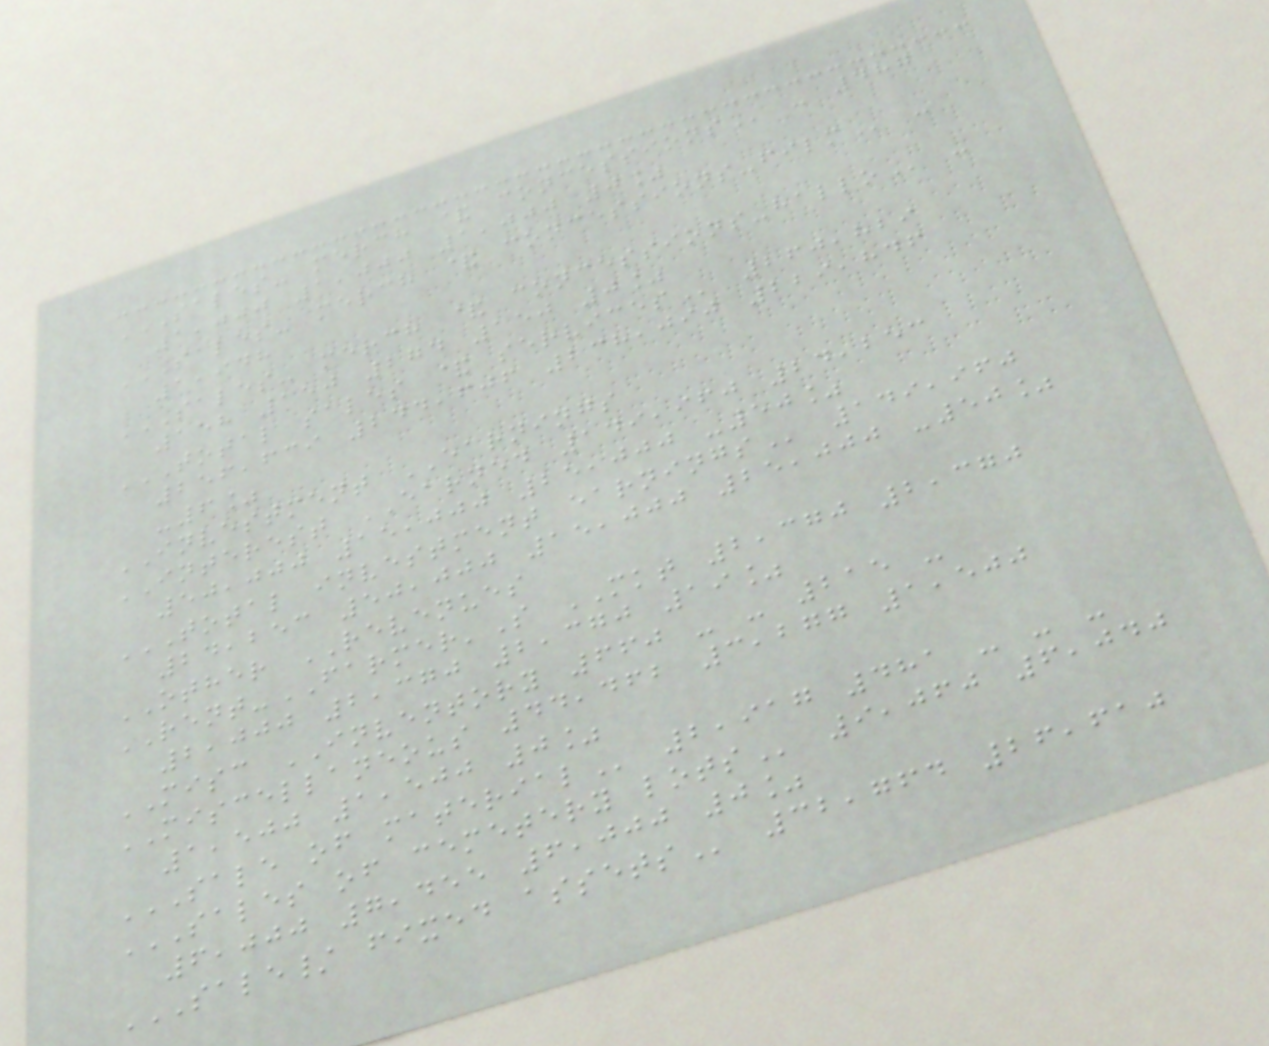SALES- MERCH & CONCESSIONS - 487
1,000 1,000 1,000 0%
SALES- MERCH & CONCESSIONS-FILM -
1,948
SALES- MERCH & CONCESSIONS-HALLO -
158 150 274 150 0%
TOTAL SALES & SERVICES 260,829
256,639 244,606 238,090 229,846
-6%
INVESTMENT EARNINGS
INTEREST EARNED 149,960 24,253
50,000 15,000 25,000 -50%
TOTAL INVESTMENT EARNINGS 149,960
24,253 50,000 15,000 25,000 -50%
OTHER REVENUES
RENT-FARMER'S MKT 2,370 2,370
2,000 2,370 2,370 19%
MISC INVENTORY 660 - - 215 -
MISCELLANEOUS 44,462 3,277 1,500
1,500 1,500 0%
SALE OF MATERIAL 2,917 481 - - -
SALES OF CEMETERY LOTS 9,060 6,040
6,000 7,455 6,000 0%
SALE/ FIXED ASSETS 32,764 26,610
